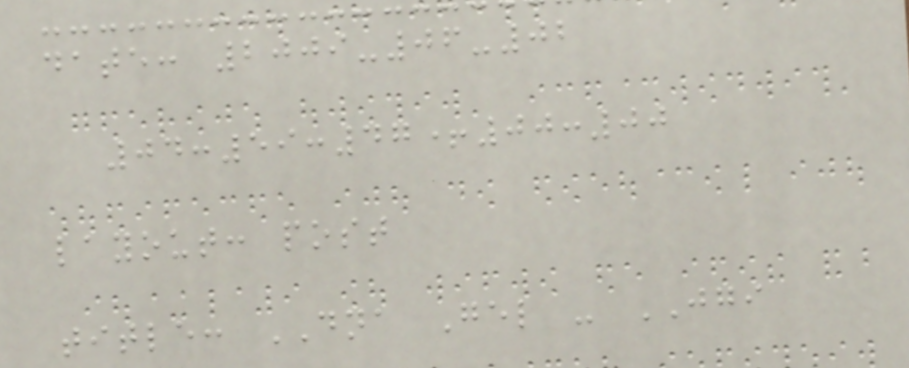date: 2009-06-02
04:59:47+00:00
layout: post
title: DNA Gel - JGI
